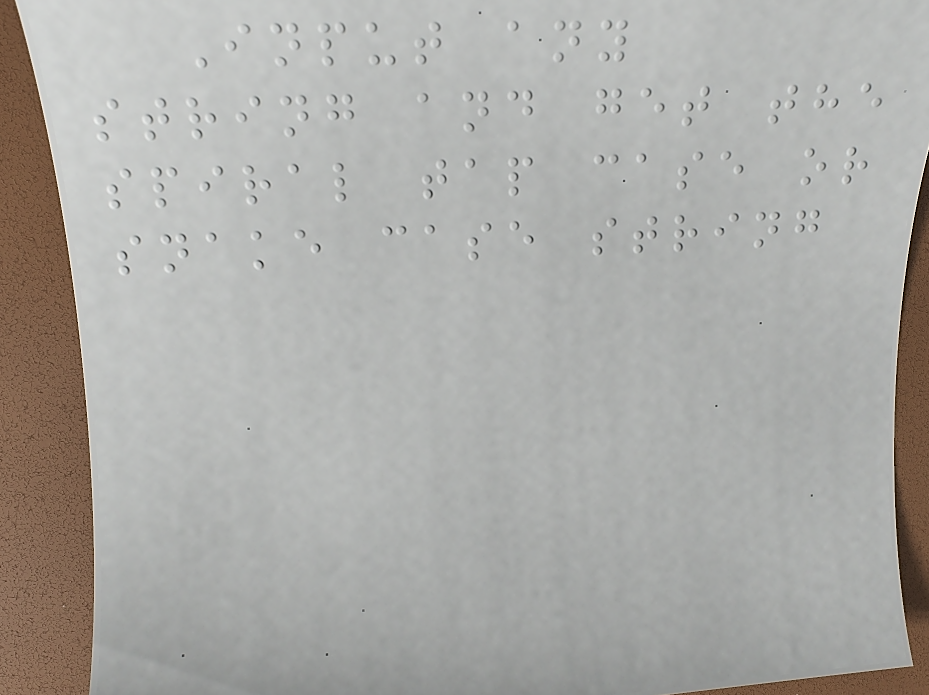Input any
string and get the
spiral tap case or
snake case string
